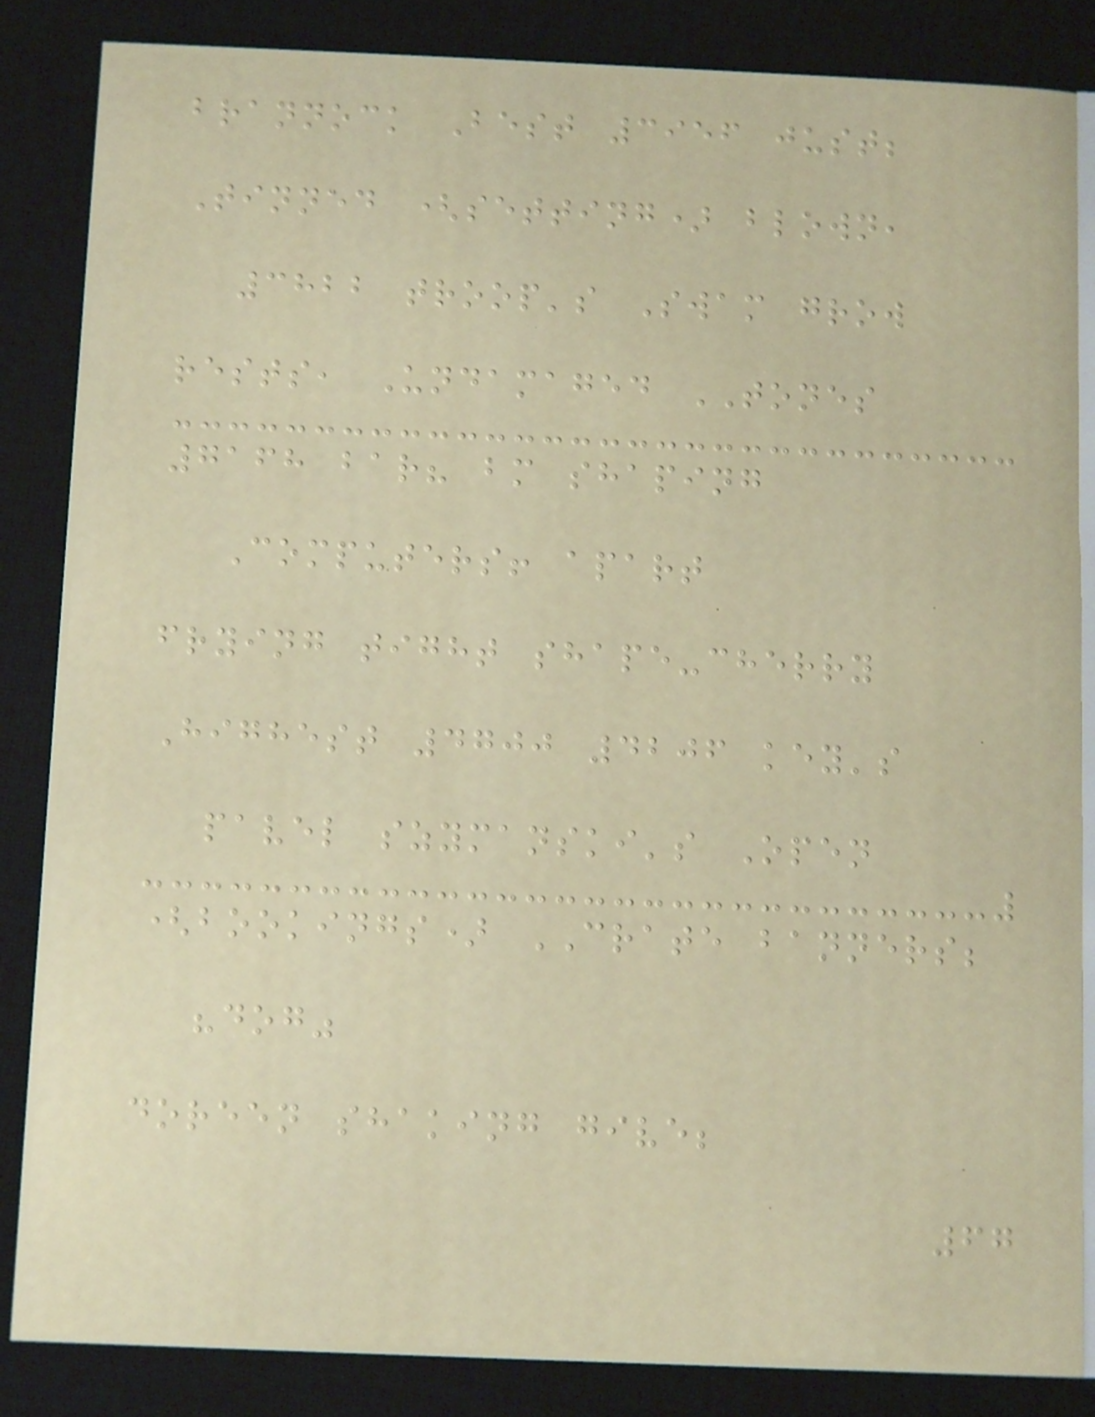brannock Best 3956 just;
Tinned (setting) blown,
3822 troop's Swam grow
rests, Undamaged TONES
7168 bar? bm shaping
Computers! apart
frying tight shape-cherry
Highest 4700 4206 key's
pavel szymanski's Open
(bookings) CRATE banners;
"dog"
doreen shaking give;
67
